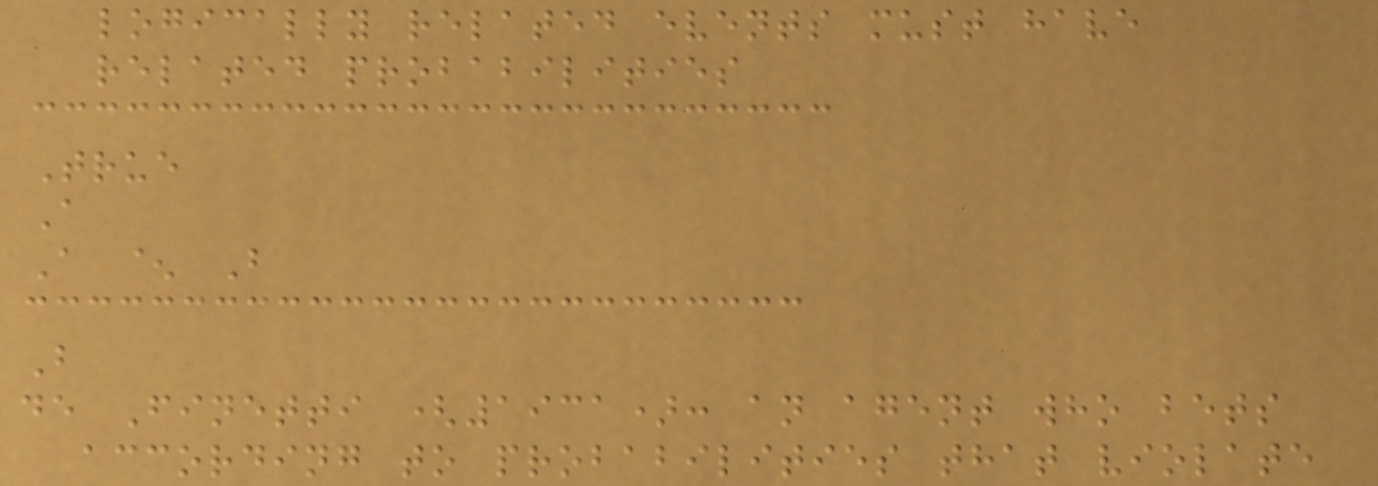logically related events must have
related probabilities
True
A
A ^ B
B
de Finetti (1931): an agent who bets
according to probabilities that violate
